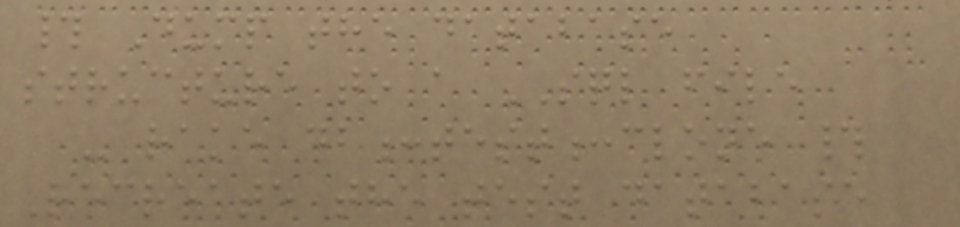# Dump the database
structure to a SQL file
- rake db:test:clone #
Recreate the test database
